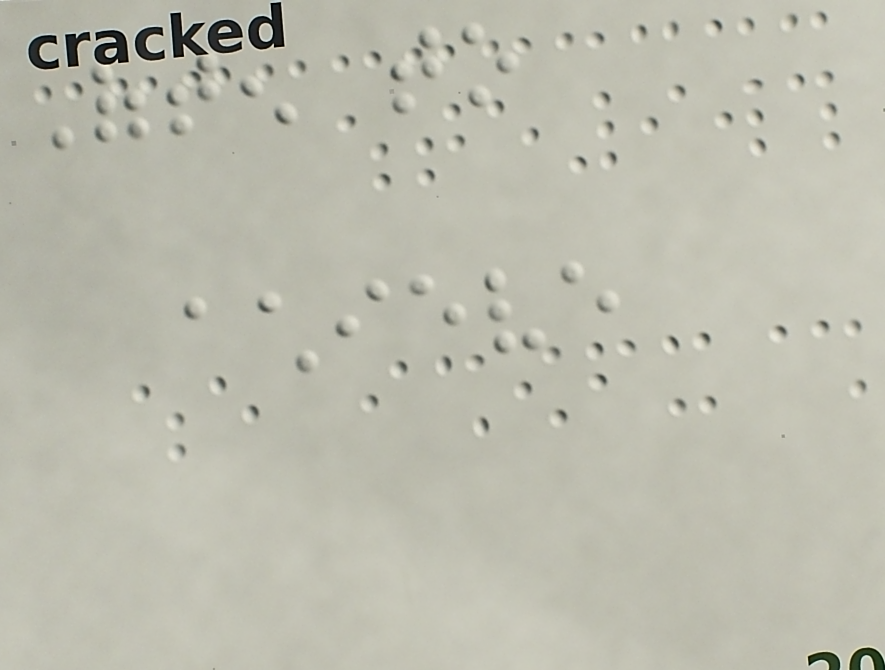Often to
achieve
